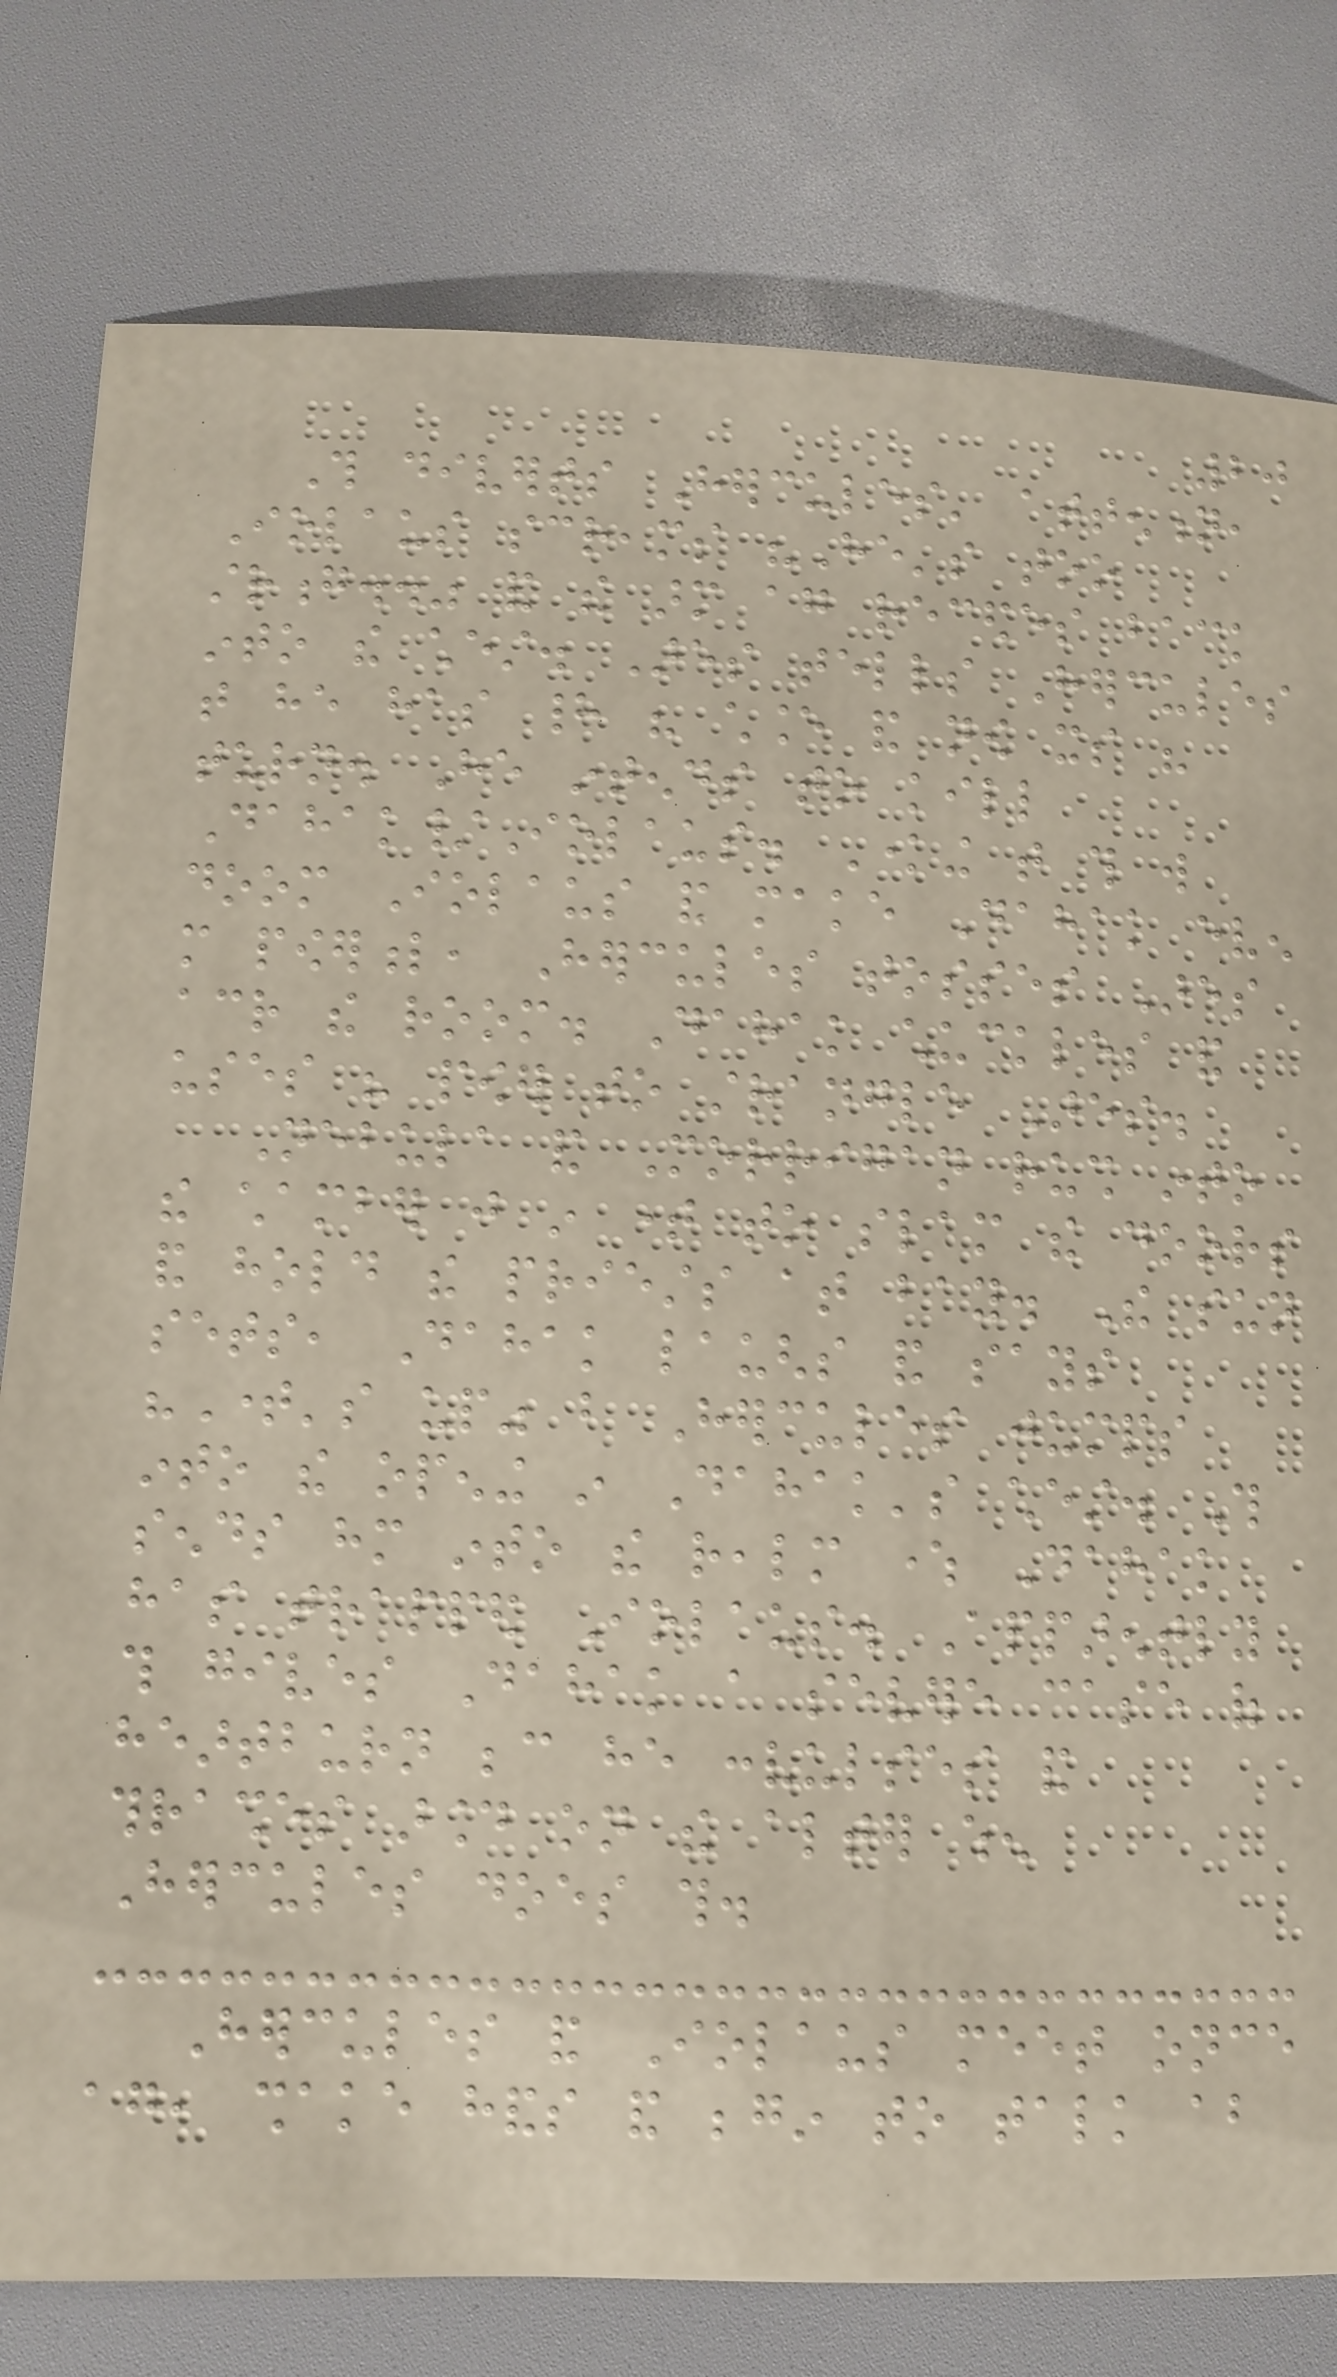20
This diverts Hercules' attention,
Iolaus screams "He's too
strong.." and the arm again recedes back
into the chest. Ares tells Hercules
that he has had his chance and now its his
turn. He intends to kill
Dahak/Iolaus. Knowing that this will
doom Iolaus and make Dahak even
more powerful, Hercules tosses Ares
across the room. Dahak chuckles and
uses his power to strangle Ares.
Nebula and Morrigan rush into
the chamber just in time to slam the doors
and hold the priests at bay. The sun
sets, Dahak laughs and says
"Time's up" but Hercules jumps
into the opening in Dahak's chest. This
sends him into the realm where Dahak
has trapped Iolaus. Apparently
this gives Dahak a severe case of
heartburn because he convulses and
thrashes around on the alter when
Hercules does this.
Hercules and Iolaus meet once
again, shake hands and begin to talk about
